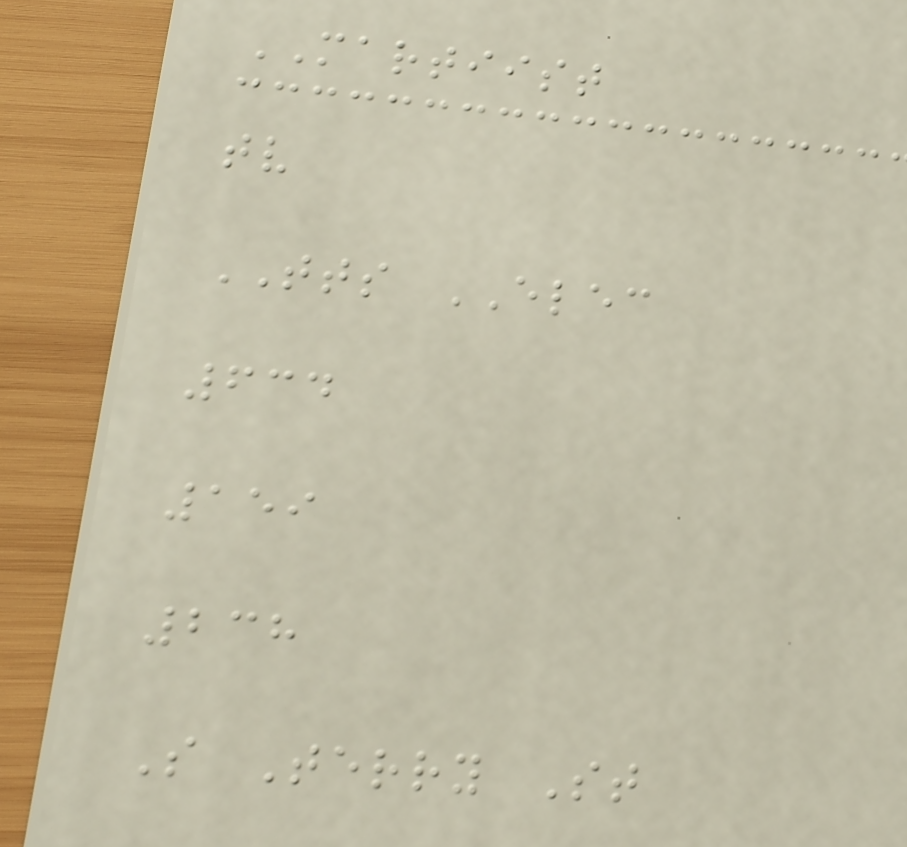MARTIIST
tv
TTS ELEC
634
159
238
S Terry St
